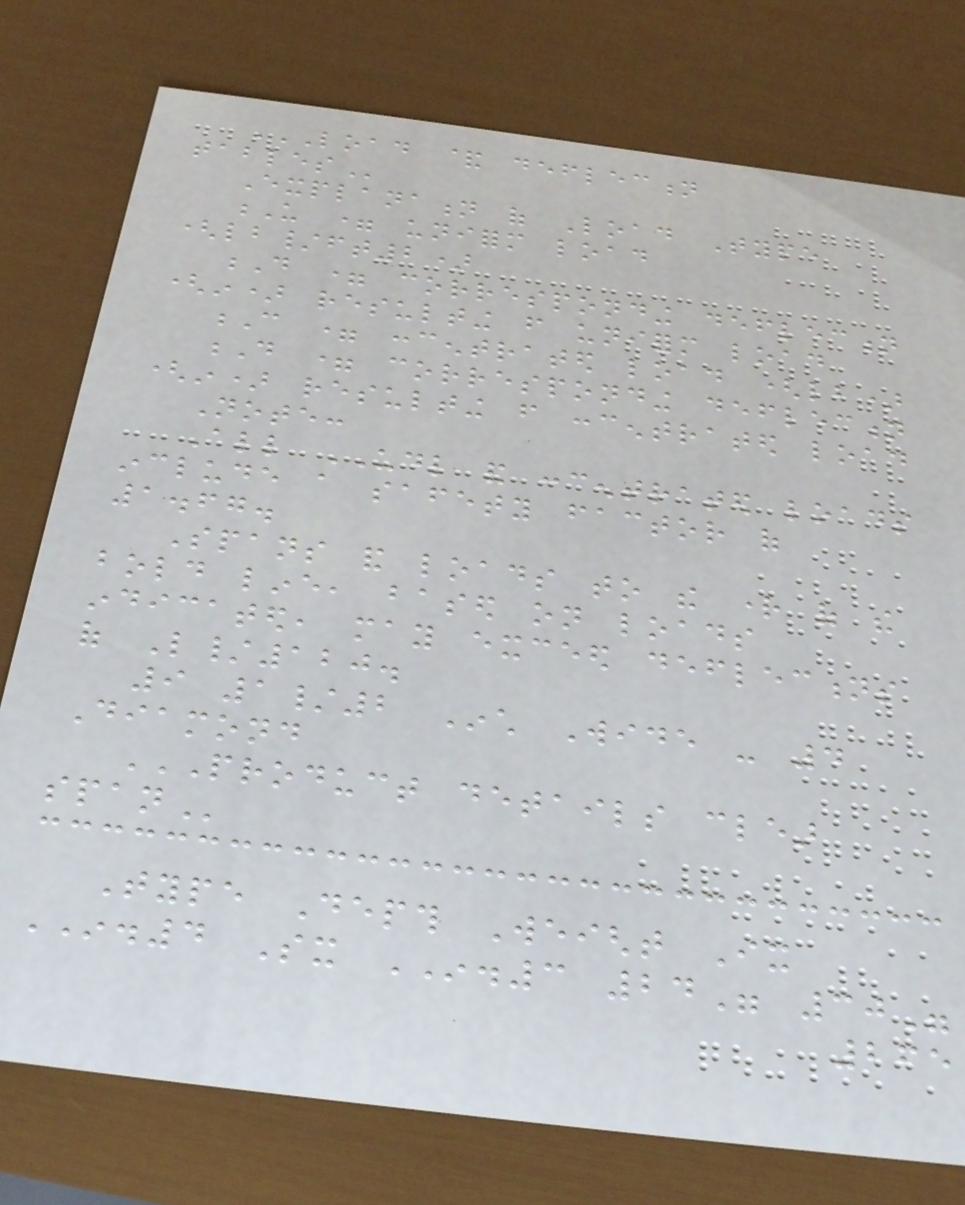LOAD & DEFLECTION
TABLES
Explanation of Load Type
U = uniform load
(lb/ft2)
D = corresponding deflection
(in) resulting from uniform load
C = concentrated load (lb)
D = corresponding deflection
(in) resulting from concentrated load
Note:
All UDL and concentrated loads
include a safety factor of
1.67.
Spans and loads to the right of the
bold line, based on loads
indicated, may exceed deflections
of L/120.
9 1/2 Inch Wide - 4
Diamond
PRODUCT DETAILS CLEAR
SPAN
Type Depth Weight Ix
IN.4 Sx IN.3 24" 30"
265
